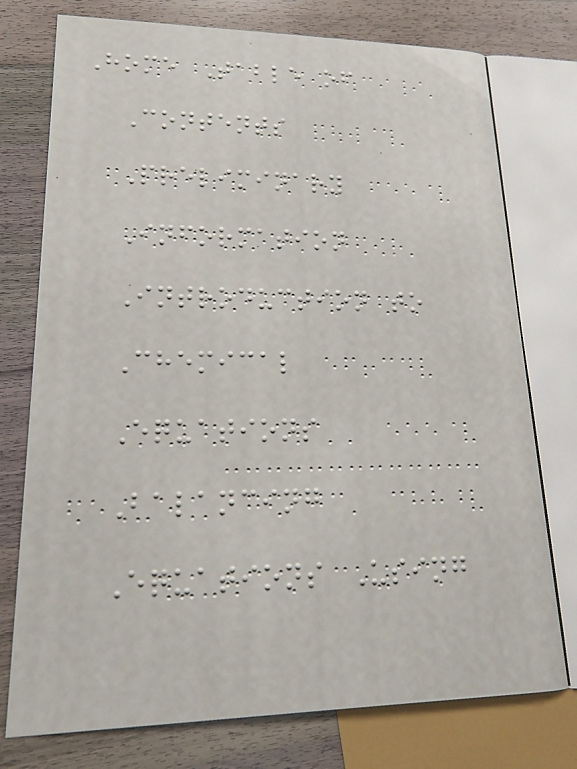Home Table of
Contents
Preliminary
Information
Introduction to
Chemical
Equations
Balancing
Equations Using
